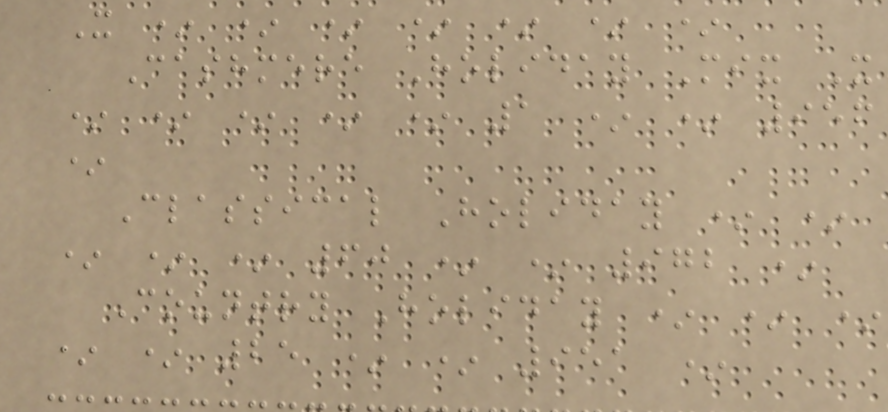X * * * * * * *
Cashmere Holiday Mix X
* * * * * 1 * * 956
*
Classical Holiday * *
* * * 60 * * 972 *
Country Holiday * * *
* * 25 * * 951 *
